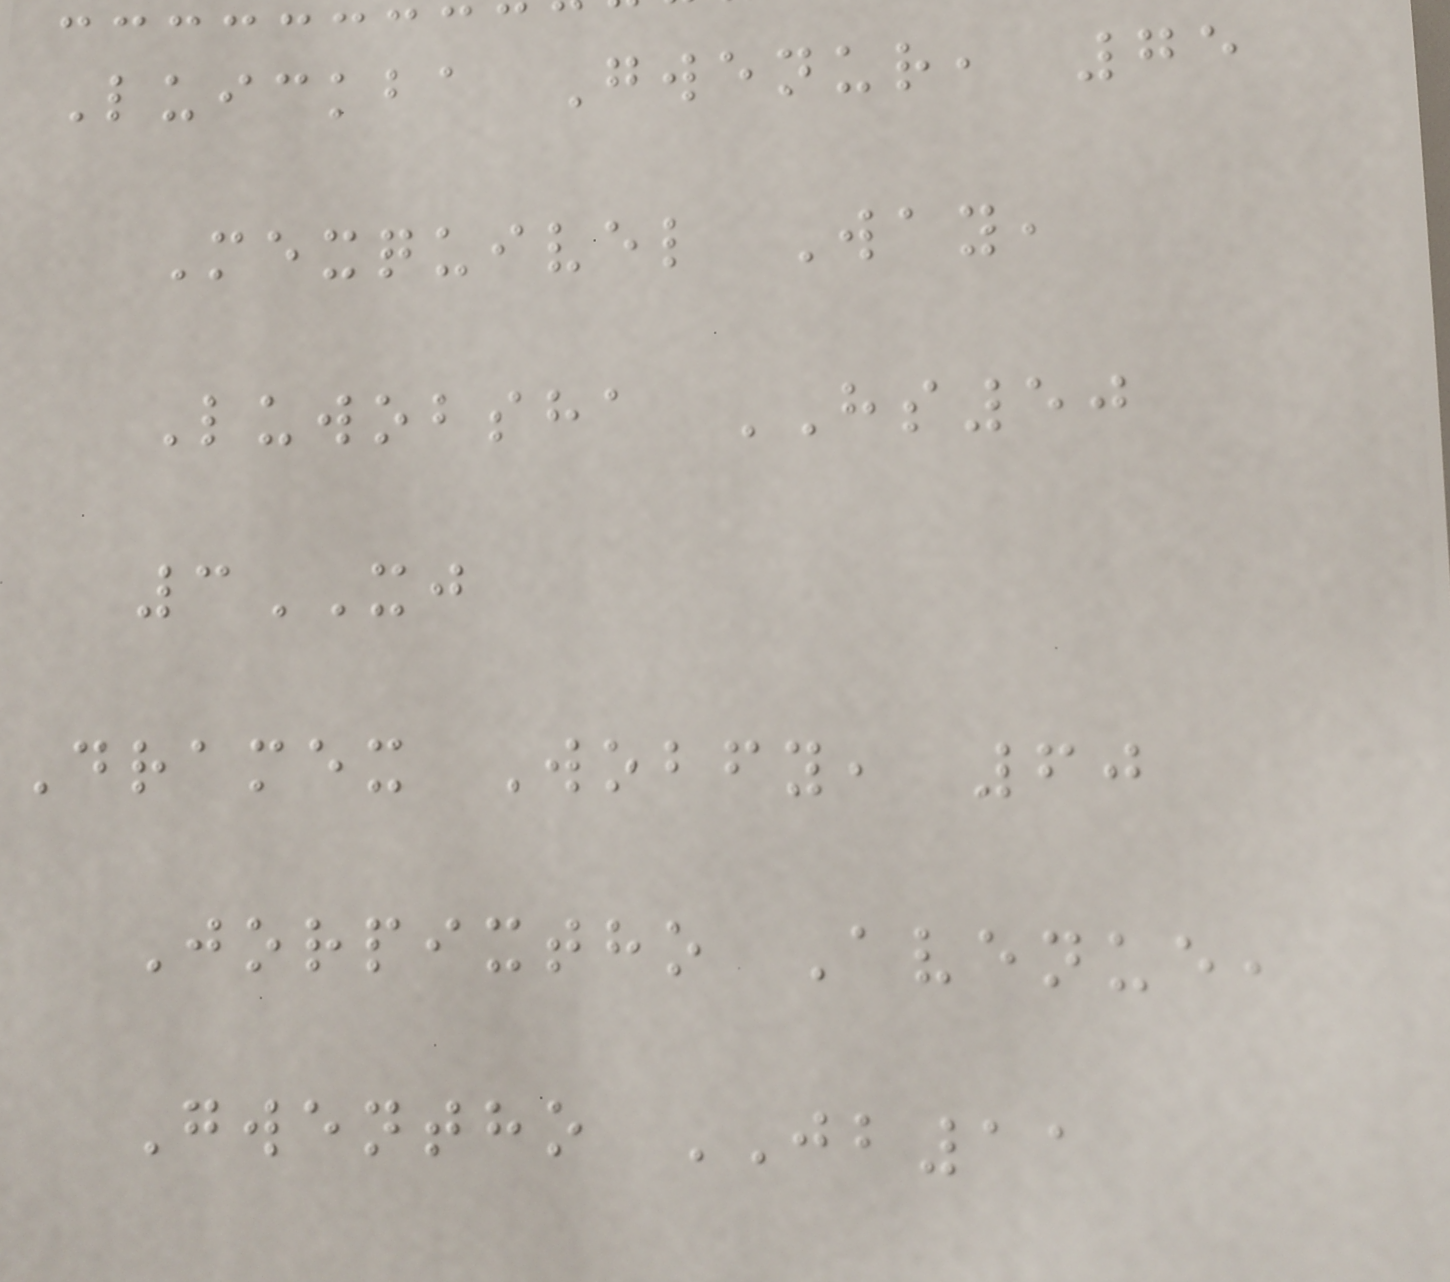Luickba Gwenur, 75
Mexquivel Way,
Luwobsha HS50
3XJ
Dramex Wobfy, 60
Jorpixtho Avenue,
Gwentho JB11
